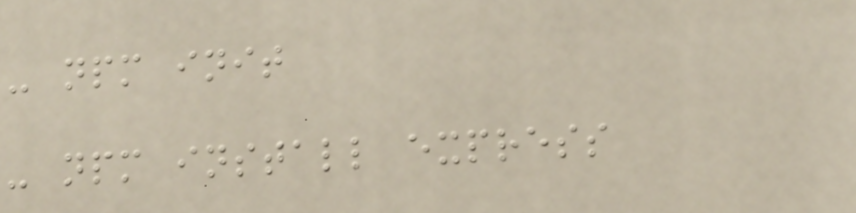- npm init
- npm install express
